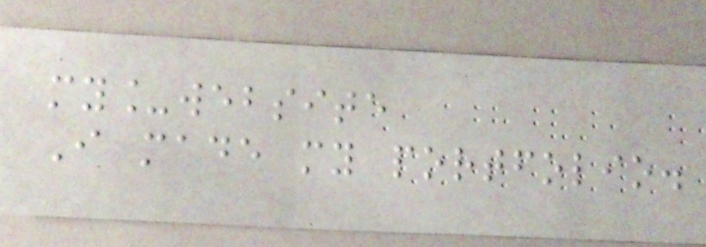my_website
I made my portfolio.
